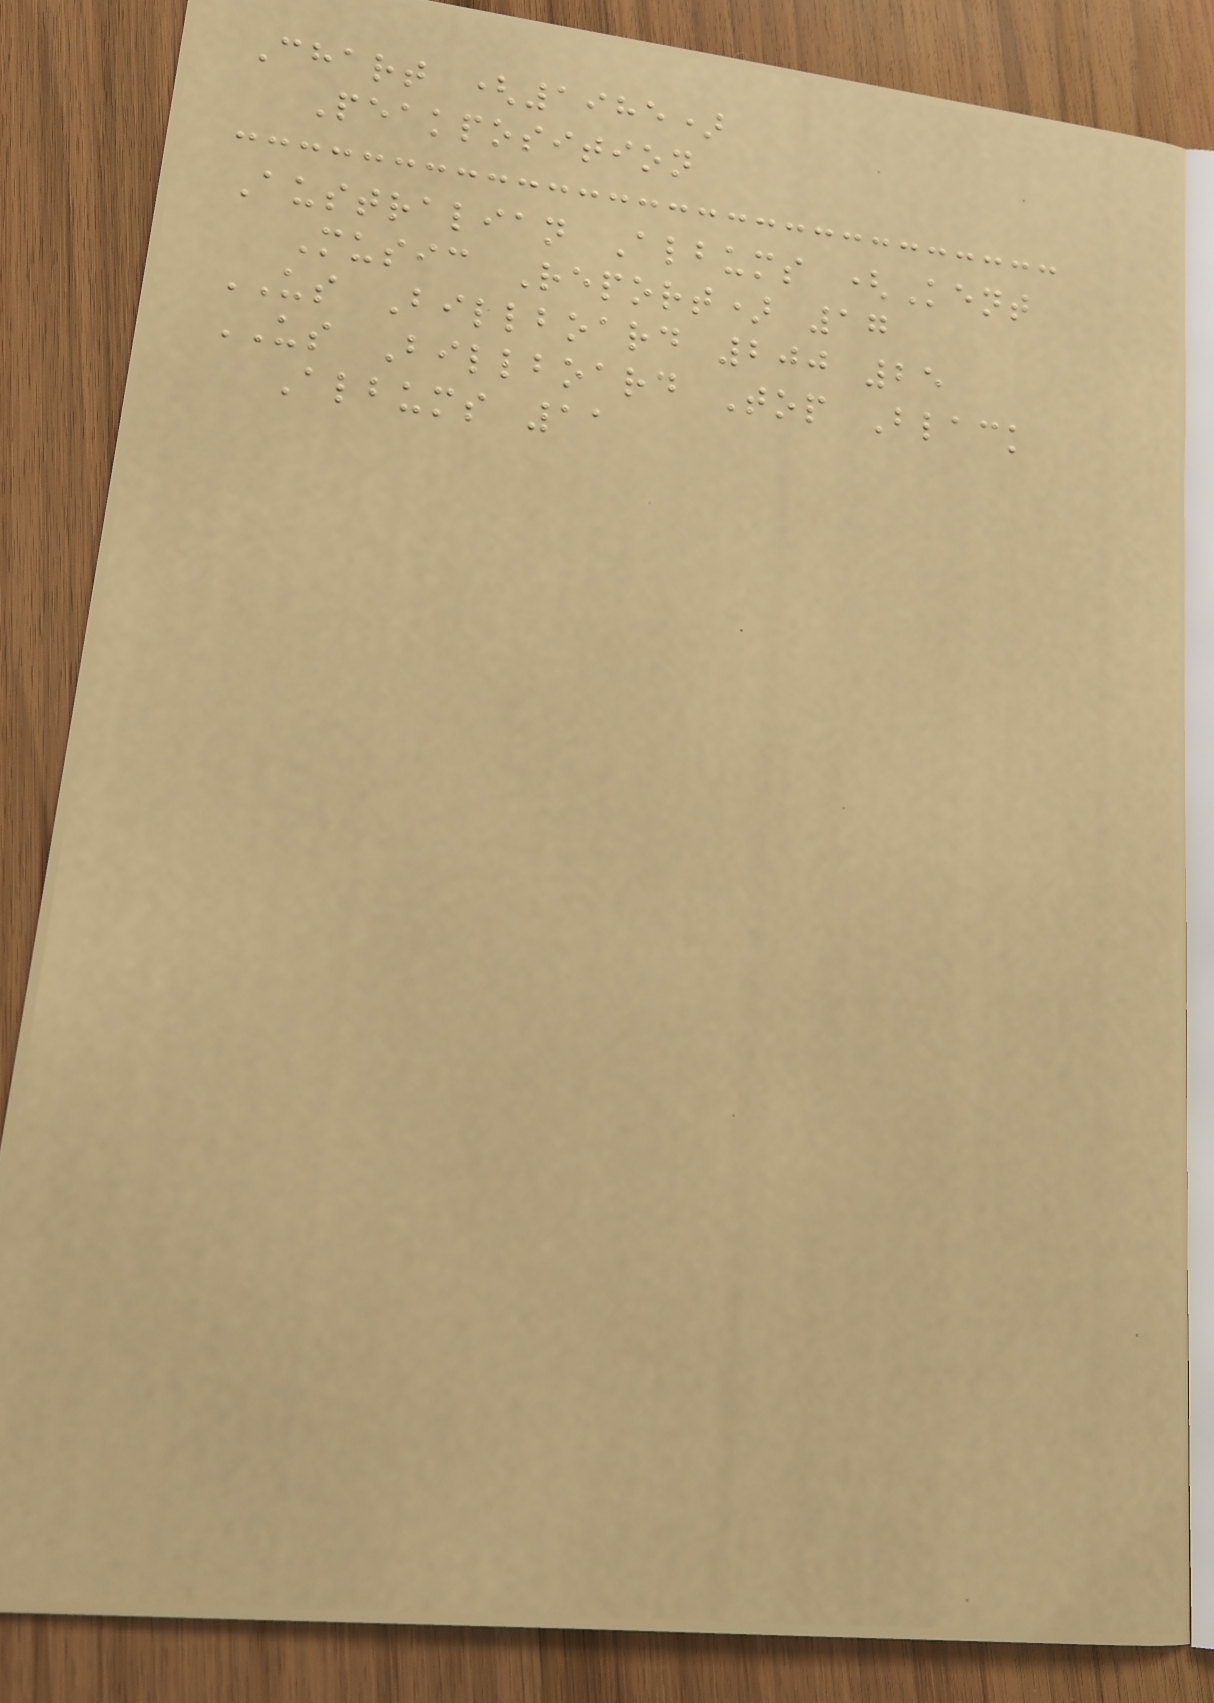Chart (1985)
Peakposition
Australian Albums (Kent
Music Report) 17
US Billboard 200 25
US Billboard Top Black
Albums 11
